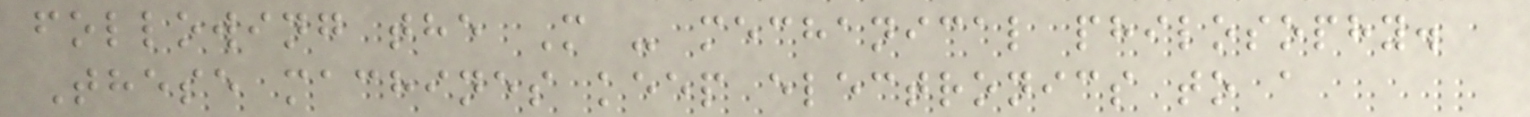following the M - mechanical philosophy.
These machines keep electronics to a
